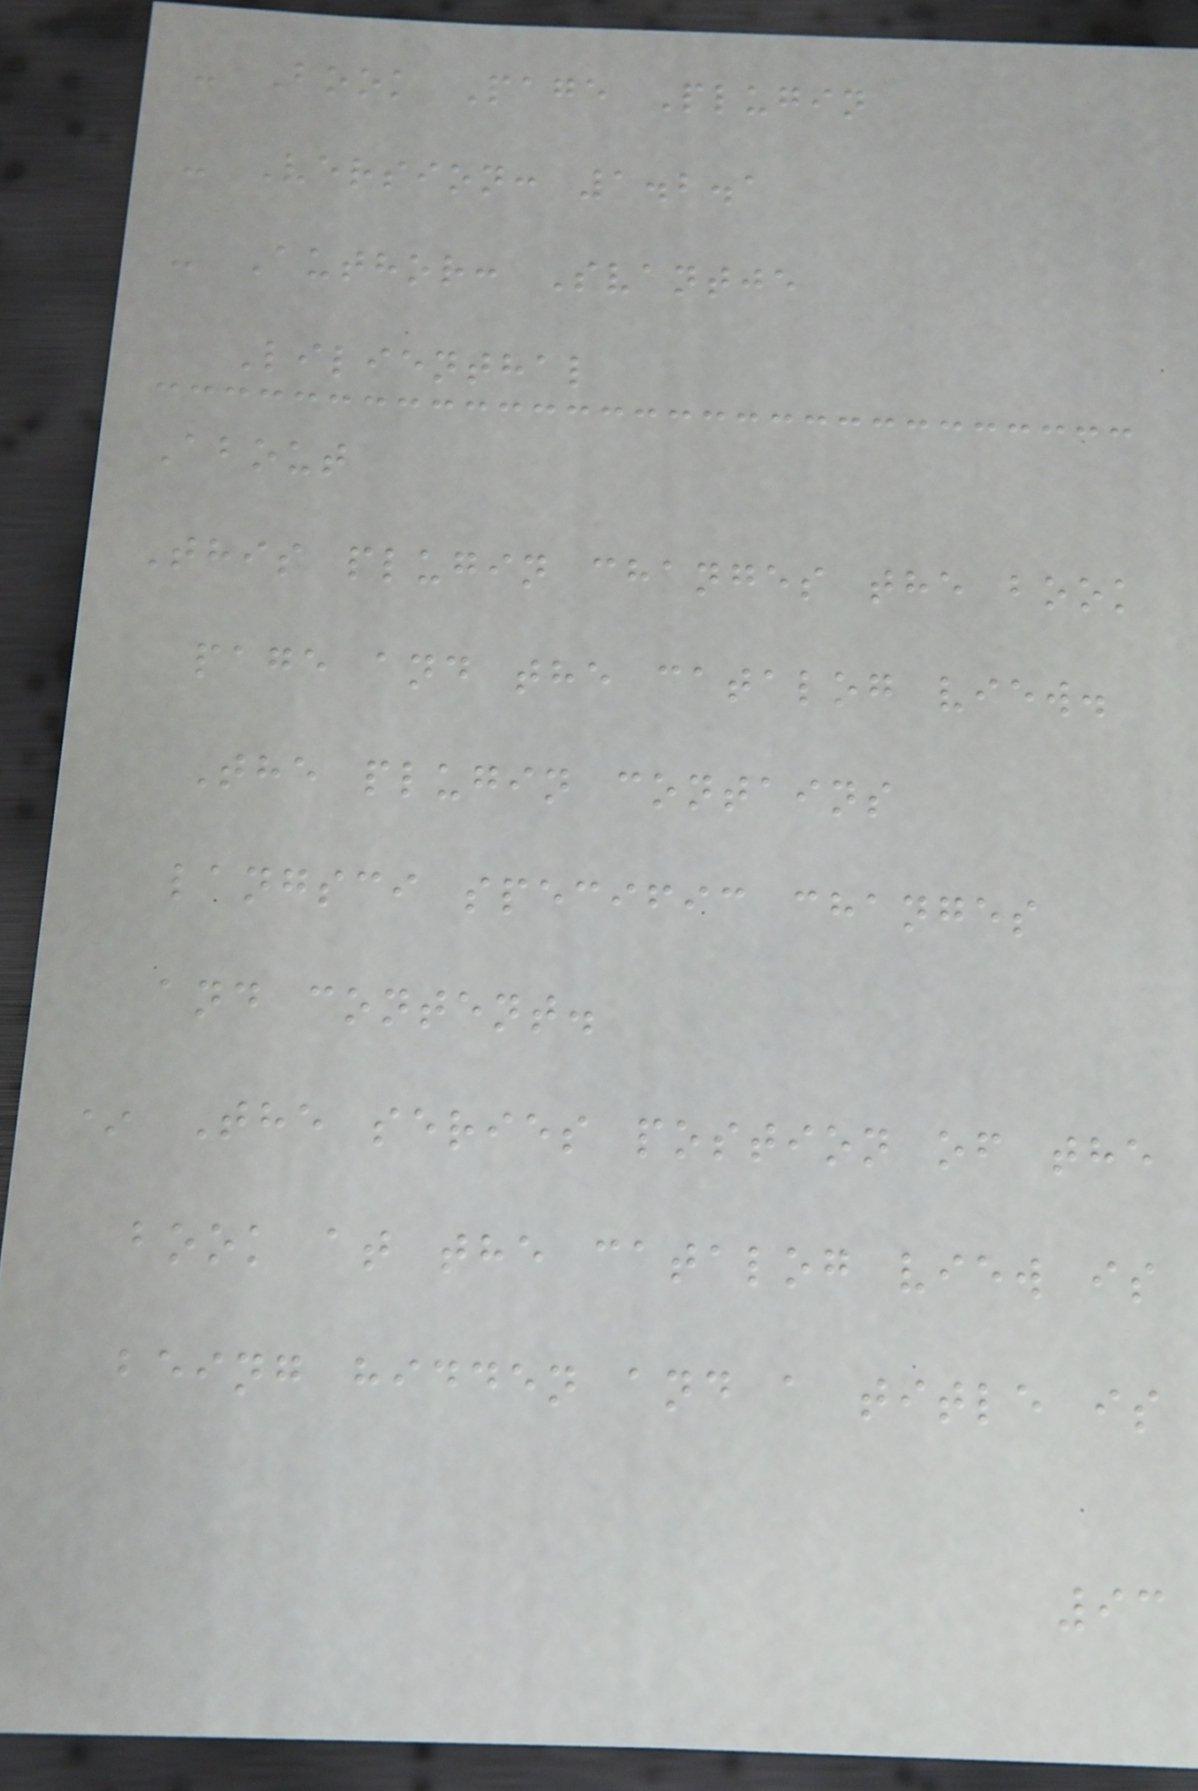- Book Page Plugin
- Version: 1.2.1
- Author: Svantje
Lilienthal
About
This plugin changes the book
page and the catalog view.
The plugin contains
langsci specific changes
and content.
* The series postion of the
book at the catalog view is
being hidden and a title is
93
